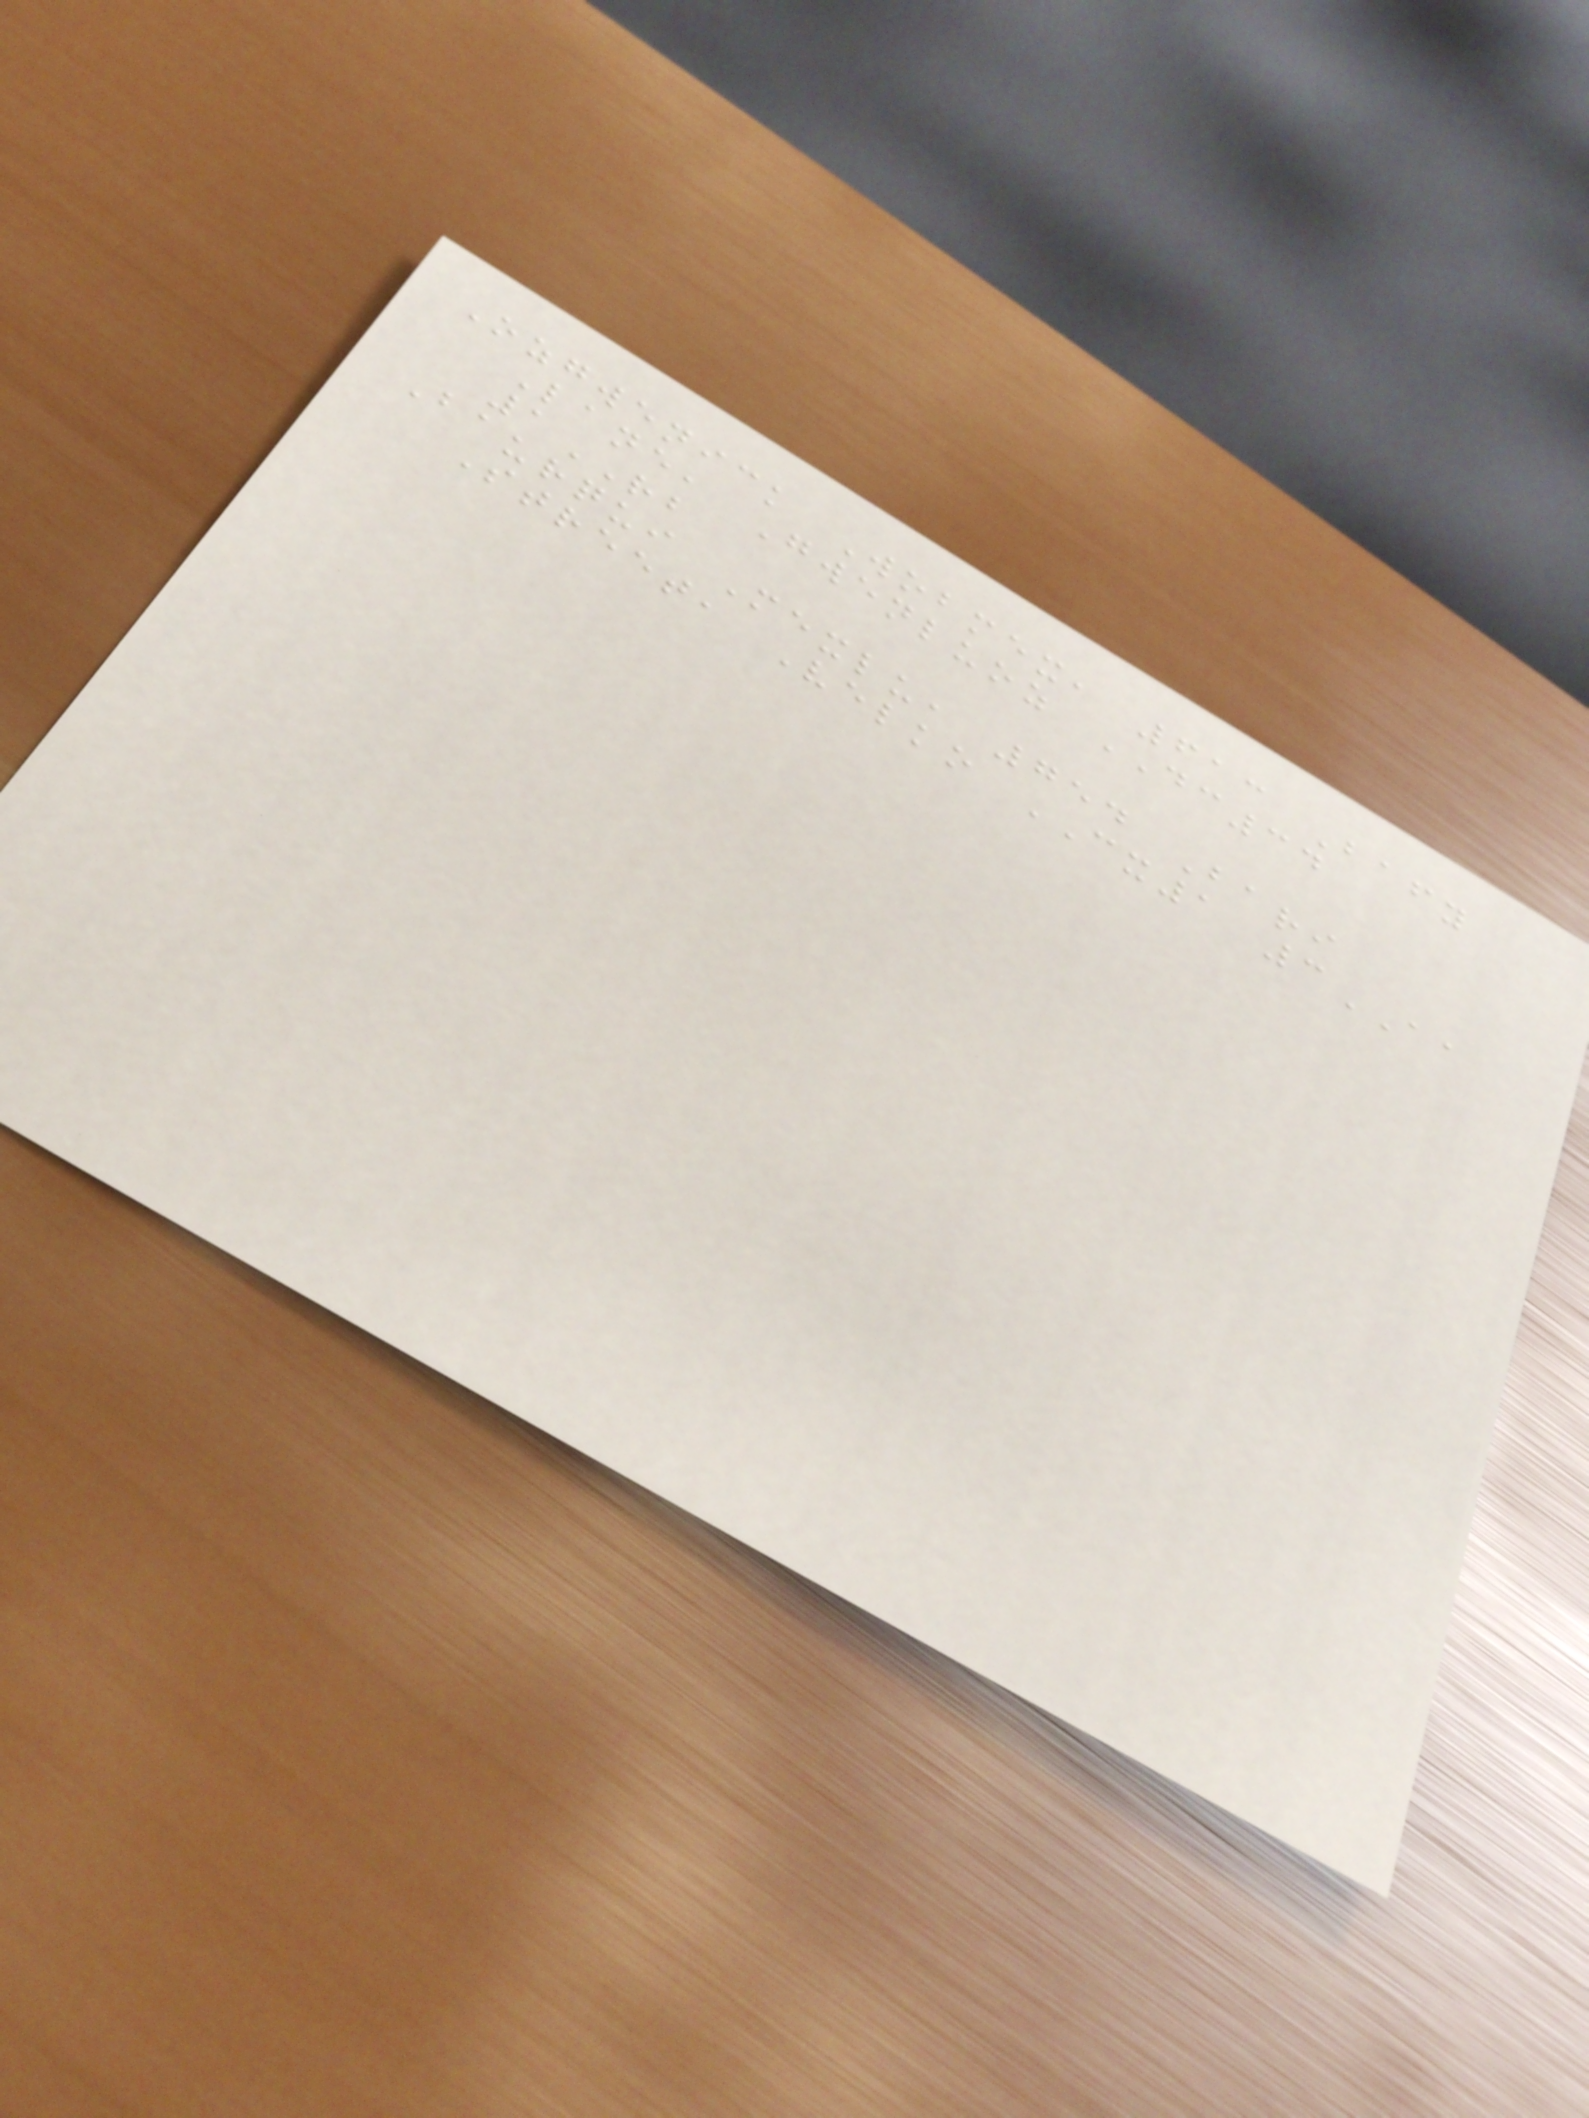Ozgwenick Wobmex, 613 Bafy
Lane, Gwenluoz DC34
1RB
Baurqui Mexlu, 754 Bari
Street, Velko CX1 3AA
